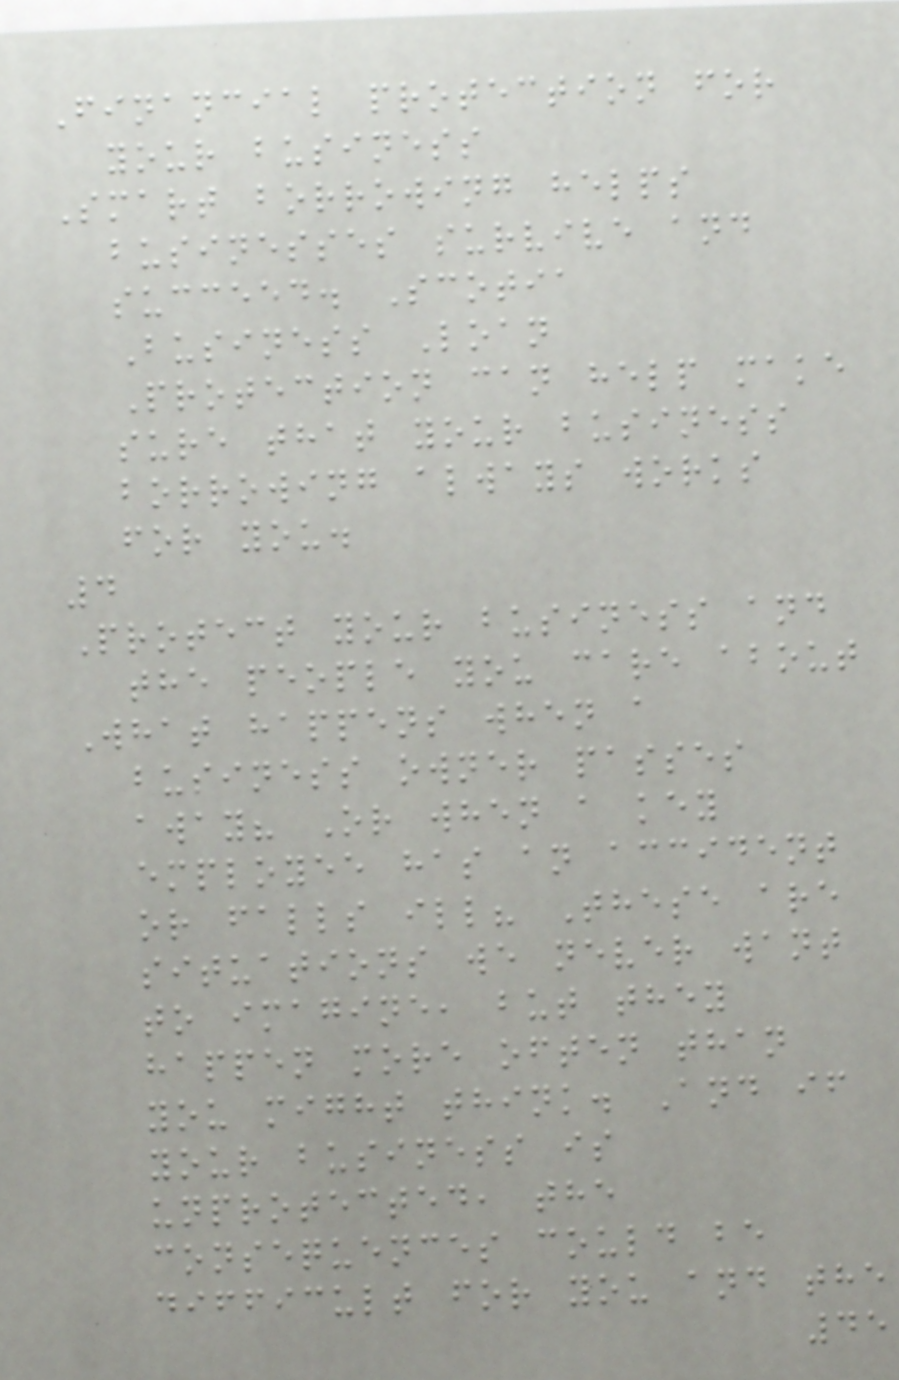Financial protection for
your business
Smart borrowing helps
businesses survive and
succeed. Scotia
Business Loan
Protection can help make
sure that your business
borrowing always works
for you.
4
Protect your business and
the people you care about
What happens when a
business owner passes
away? Or when a key
employee has an accident
or falls ill? These are
situations we never want
to imagine, but they
happen more often than
you might think. And if
your business is
unprotected, the
consequences could be
difficult for you and the
45
